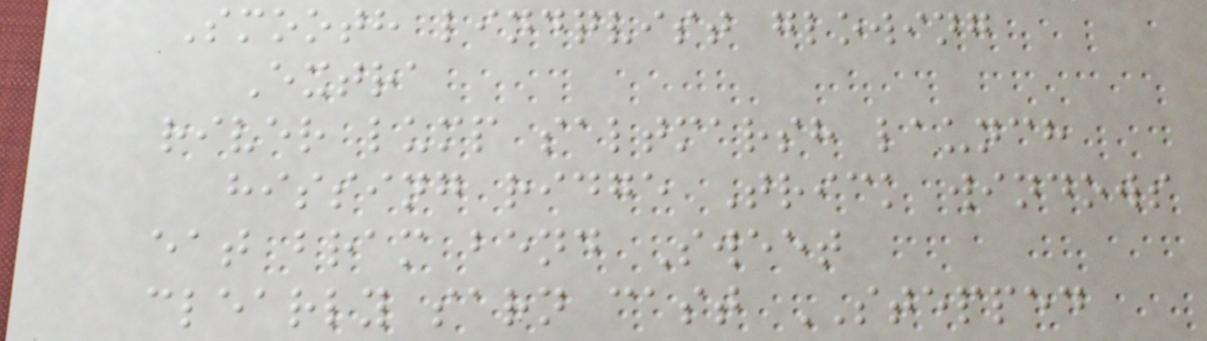Smooth lindqvist glowing
Extra
river lump saltmarsh launch
hissing ridge Trick windows
eat bram bend Sweet
clearly sarn cast STEPPED
